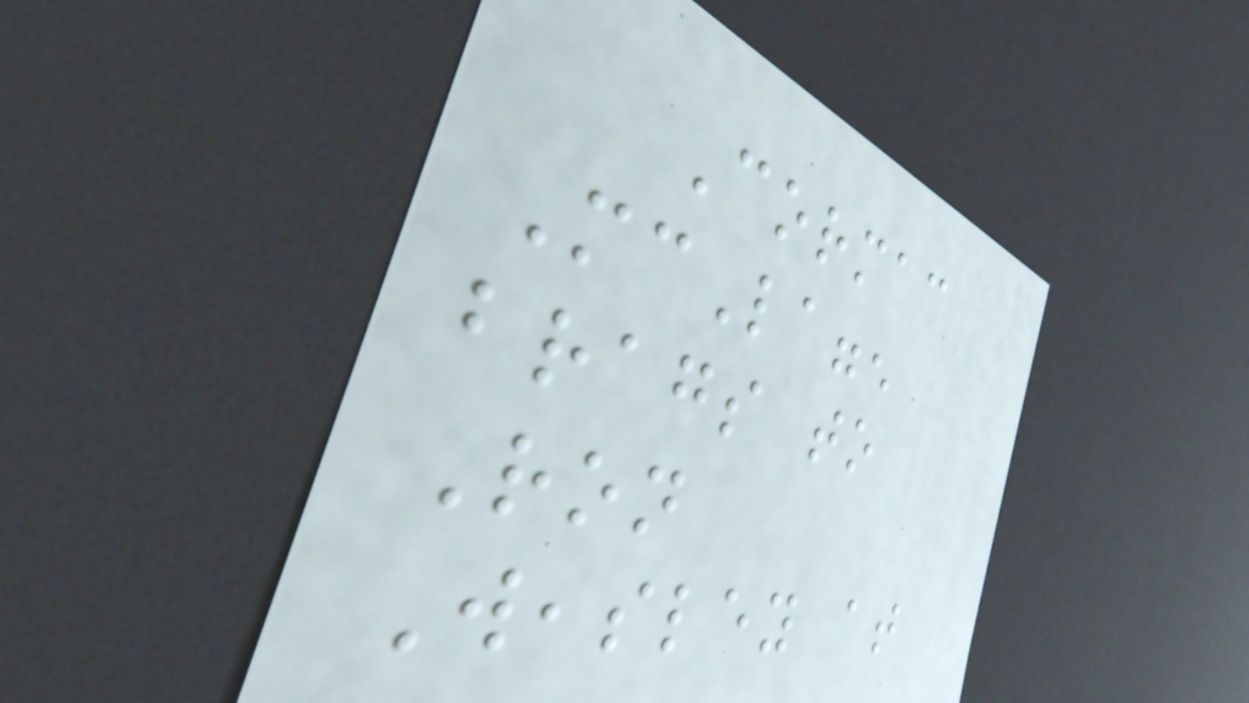Cormac
McLaggen
brags to
Ron
Weasley at
